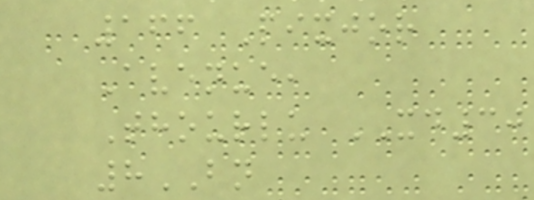166 Pixjor
Avenue,
Thourlu XD30
8BN
